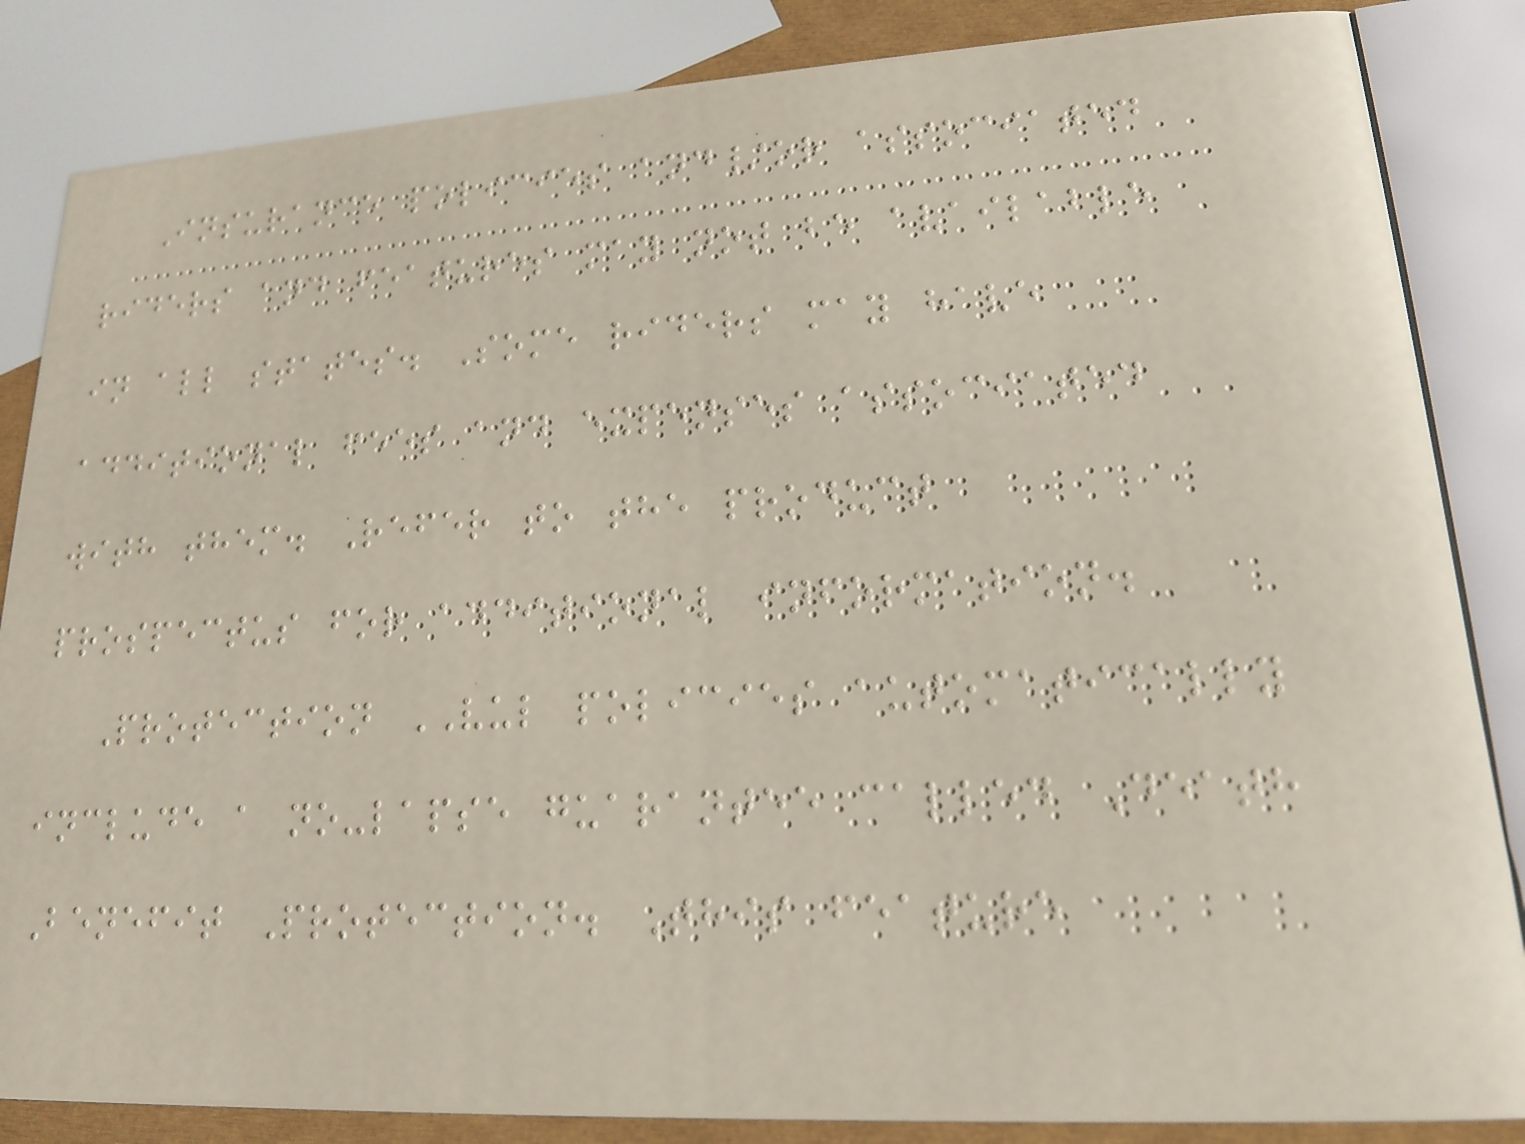Insurance policies and/or associated
riders and features may not be available
in all states. Some riders may have
additional fees and expenses associated
with them. Refer to the product
prospectus for additional information.
Protection VUL policies automatically
include a no-lapse guarantee called Death
Benefit Protection. This feature
